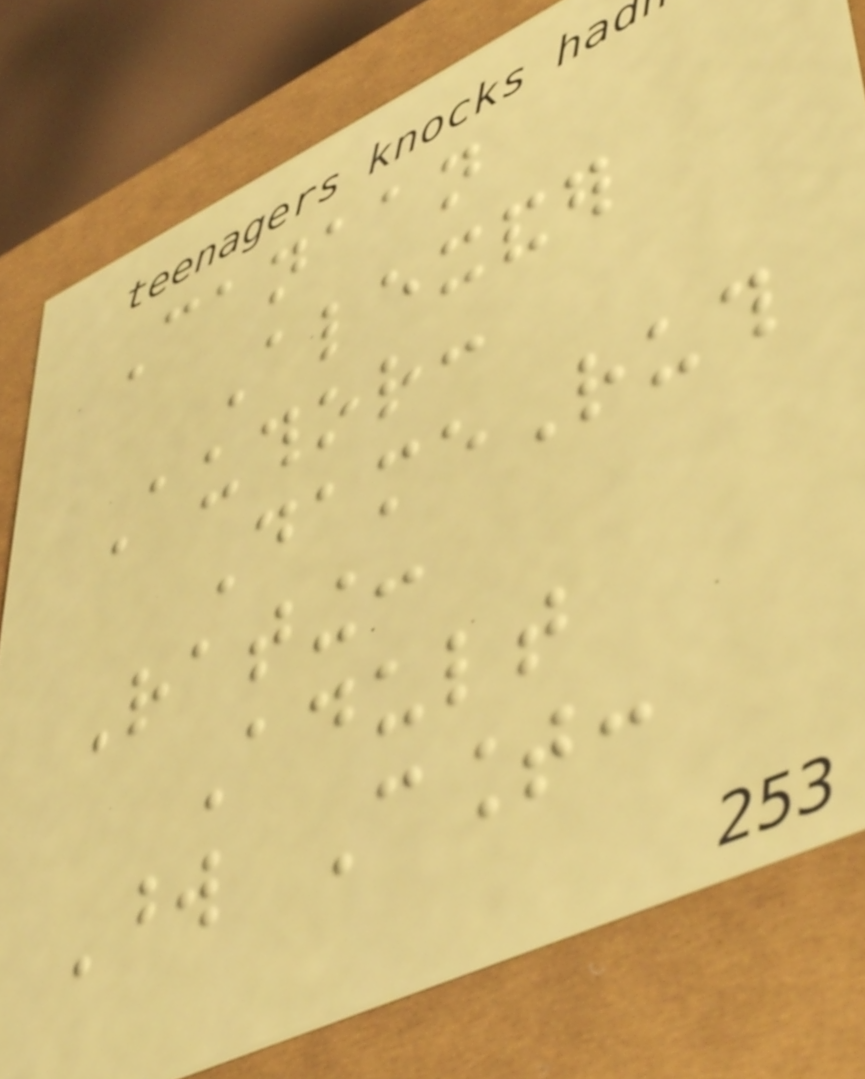Canaan
Alexander
Author:
DameRuth
Rating:
Adult
Word Count:
